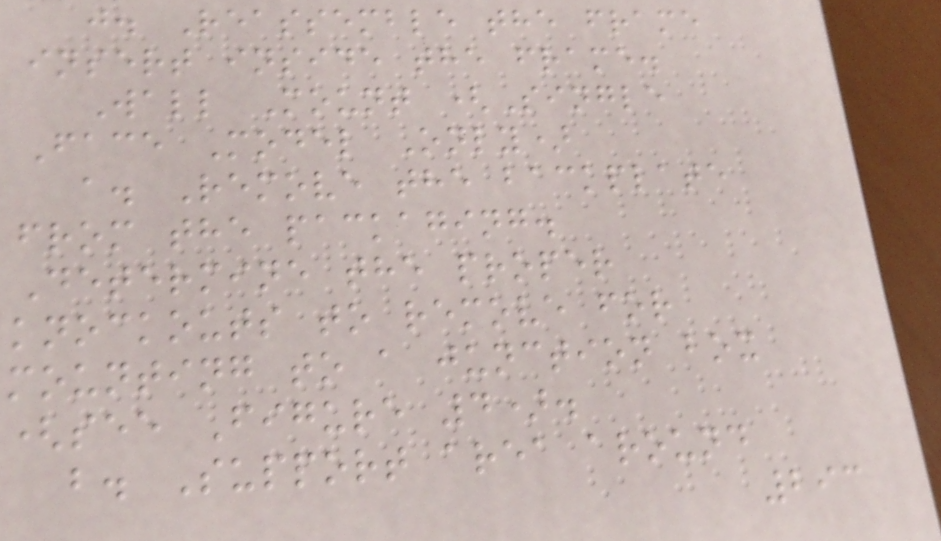j. Reassemble the frame
insert inside the frame.
Wall Mount (Single
Face Model Only)
a. Remove the backplate
from the packaging.
Determine the proper
knockouts to remove for
mounting to a junction box
(see Figure 4).
b. Support area around
293
